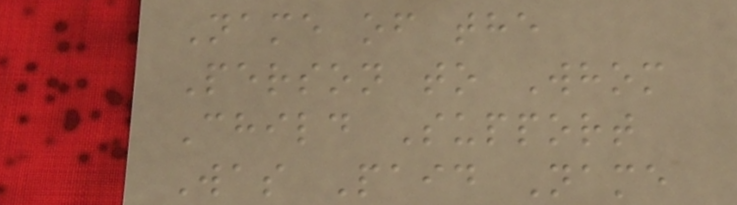Name of the
Person to Whom
Child Support
Was Paid Name
